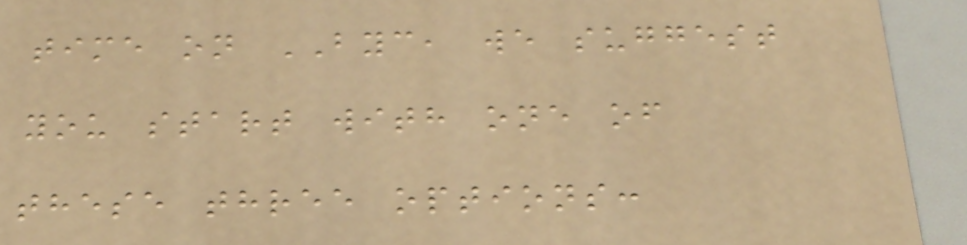time on BYC, we suggest
you start with one of
these three options:
